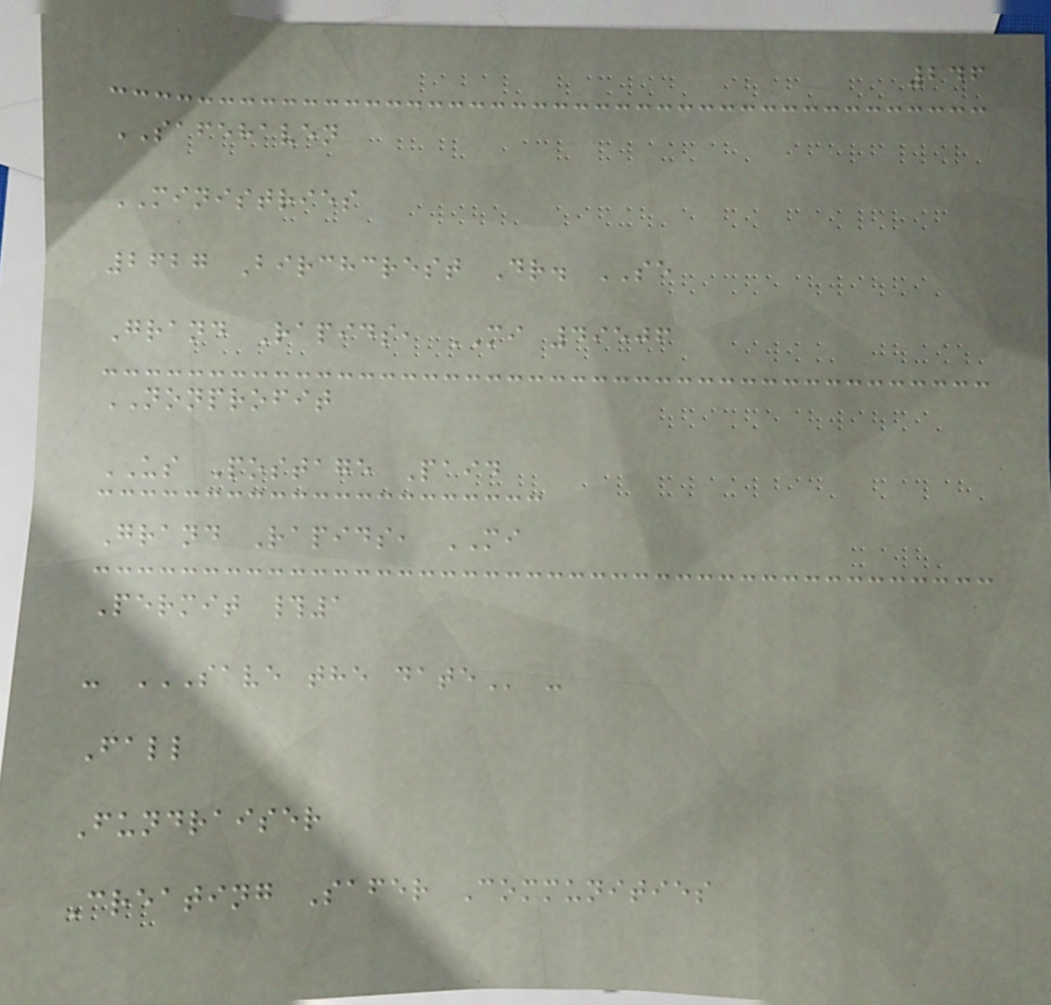246
SAFEHAVEN
MINISTRIES
2627 Birchcrest Dr. SE
Grand Rapids, MI 49506
NONPROFIT
US Postage Paid
Grand Rapids, MI
Permit #1
- SAVE THE DATE -
Fall
Fundraiser
Creating Safer Communities
